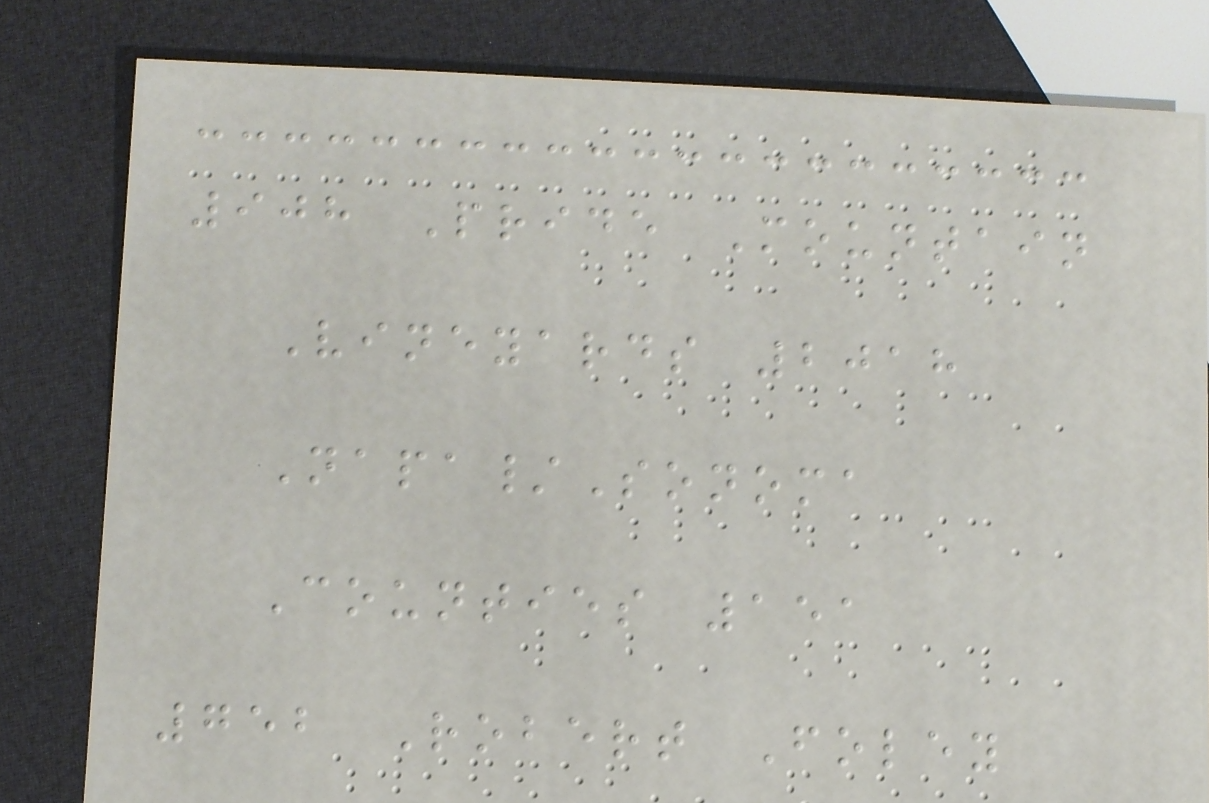908 Pride Mountain
Vineyards 2018
Napa/Sonoma
Counties 151
752 Robert Foley
